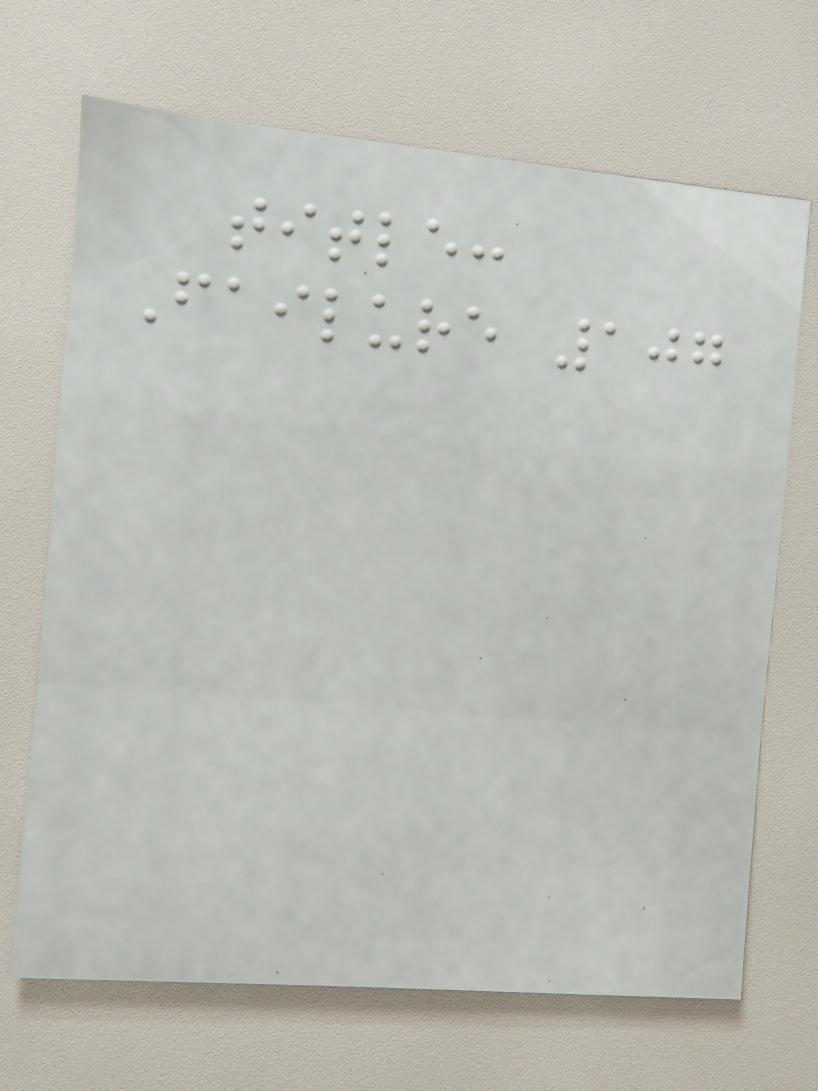title:
Failure 107
